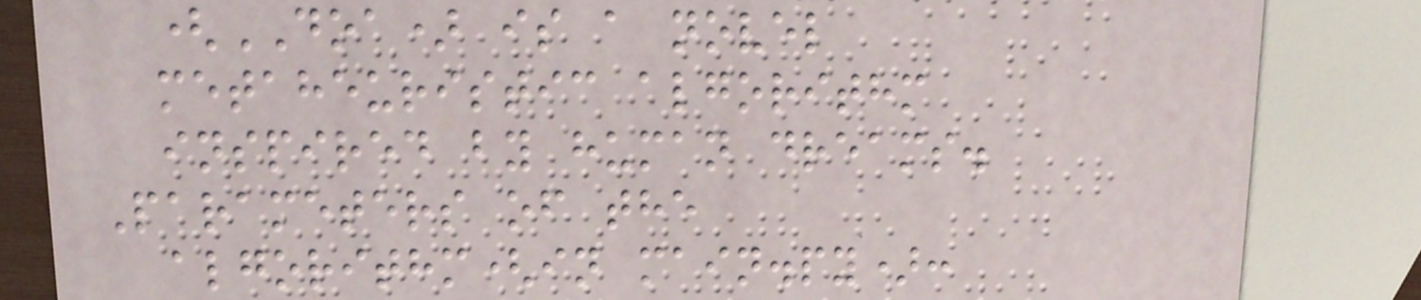(DOA) is a novel
metaheuristic algorithm
inspired by human dreams.
Parameters of the
algorithm(in main.py):
